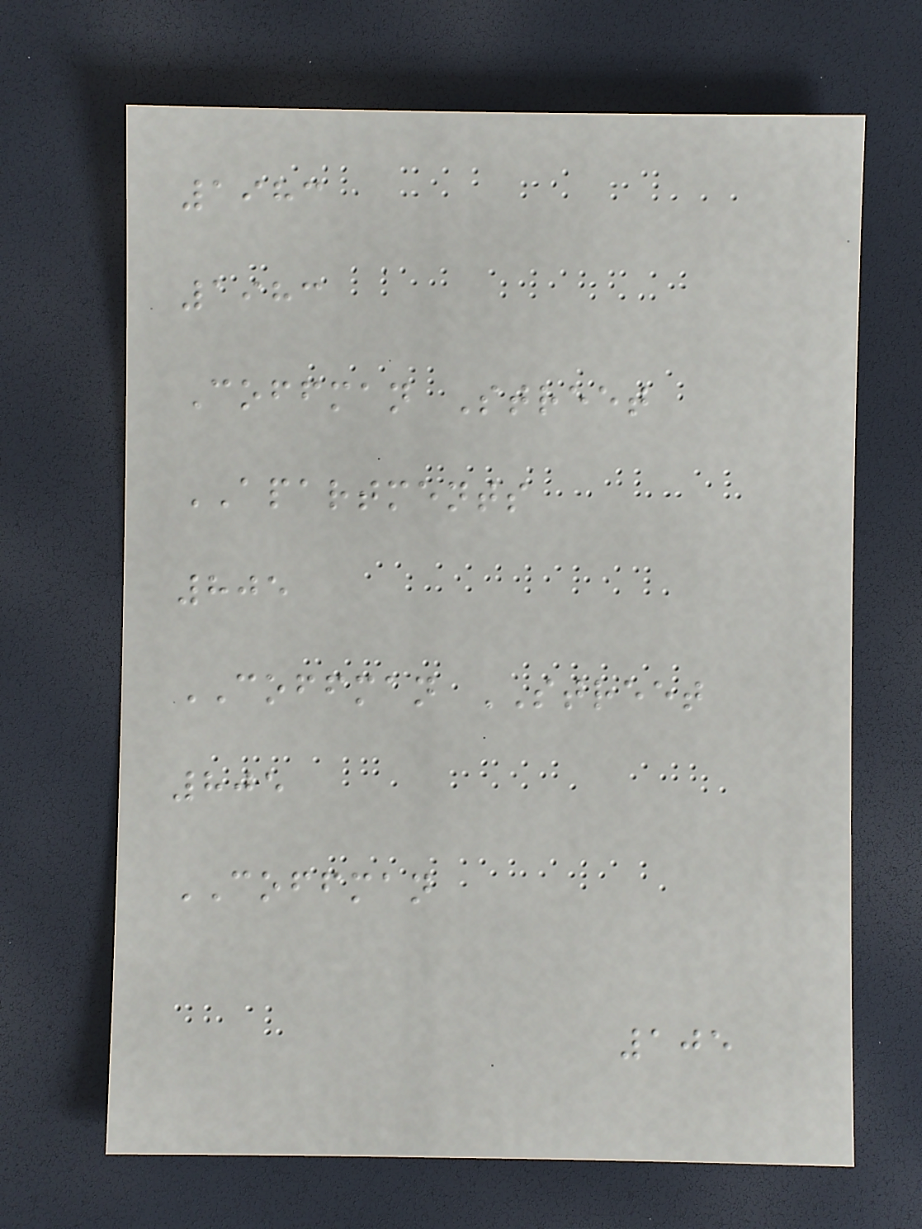1983
1983
Coffman Street
APARTMENTS
805
COFFMAN STREET
805
COFFMAN
105
